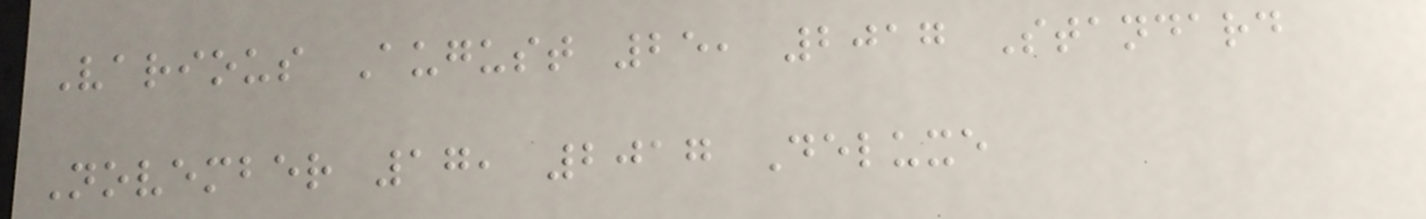Various August 25, 2017 Standard
November 17, 2017 Deluxe
